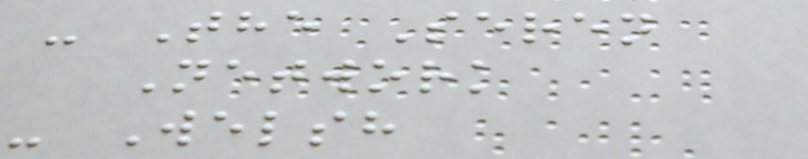- The Seren
Network
- Welsh
